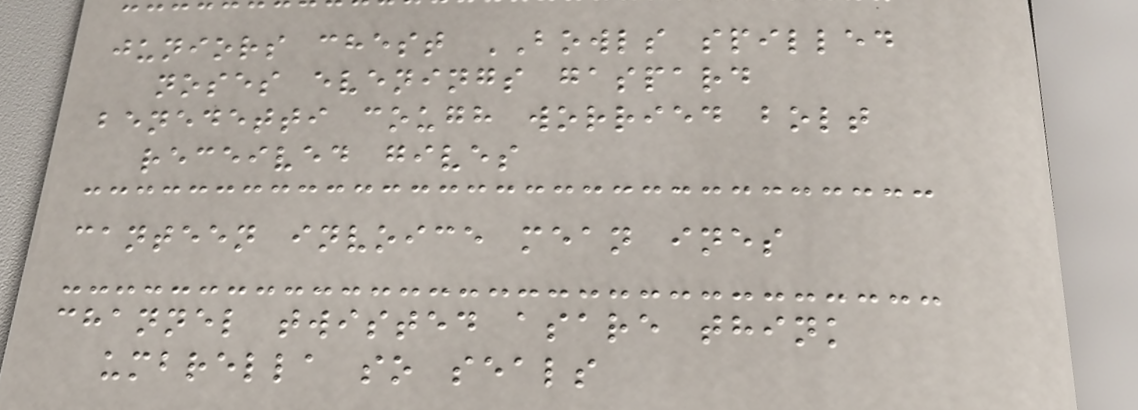juniors chest BOWLS spilled
noses evenings gaspard
benedetti cough worried bolt
received gives
canteen invoice mean ines
channel twisted asare think
umbrella so seals
